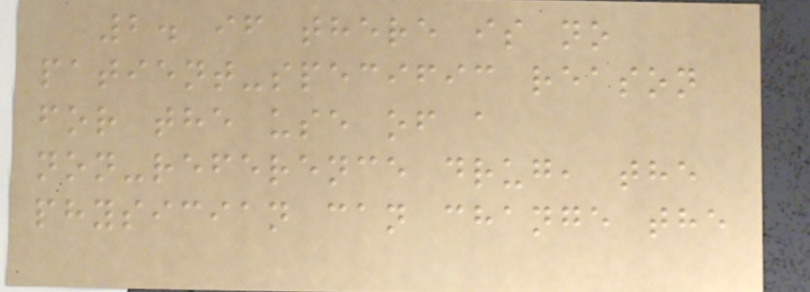2. if there is no
patient-specific reason
for the use of a
non-reference drug, the
physician can change the
